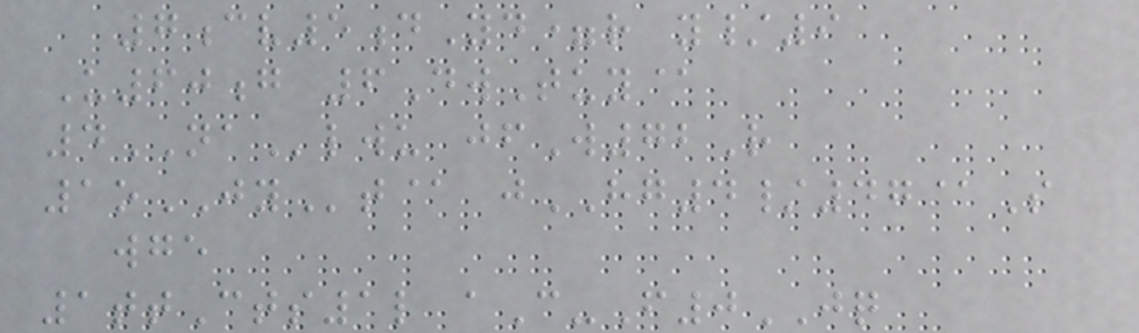7cv5dYd=r y/9
U60g 6DwTuy@
4NAlwu jfW72R
1oJYt@ jHG4/47@S
wge
1ttCts1l aC-F0JQ
